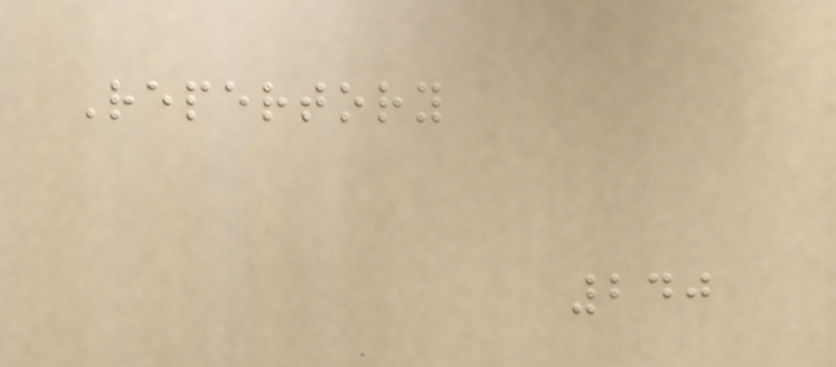Repertory
240
